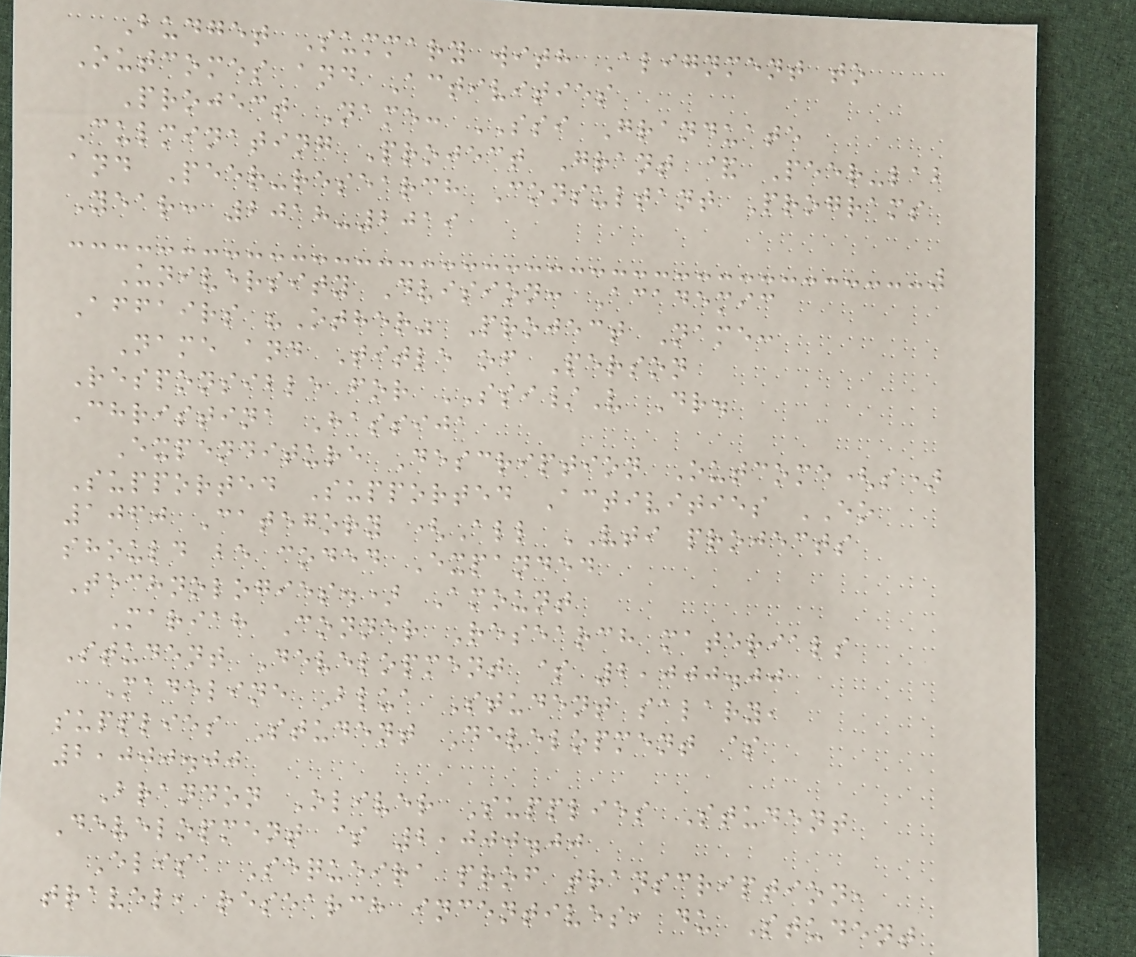Budget Summary with Alignment to
Outcomes and Activities
Project Name: SSI Granduate
Culminating Project Grant & Peer-lab
and Peer-research Consultant Programs
Year: 2018-2019
University Dvision: Academic
Affairs "Other" Project Name:
Name and Title of Person
Responsible for SSI/V Dr.
Christina Hassija
Expenditure Description Outcome(s)
Supported Supported Activities EO
1060 Category (All VTI projects
should be coded Expanded
Technologies.) Amount
Mariah Conner Research materials
Student Development $ 2,000.00
Madeline Blua Student salary,
supplies Student Development $
2,000.00
Brandon Oliver Supplies Student
Development $ 2,000.00
Elisa Sequeira prof transcription,
travel, research incentives, du Student
